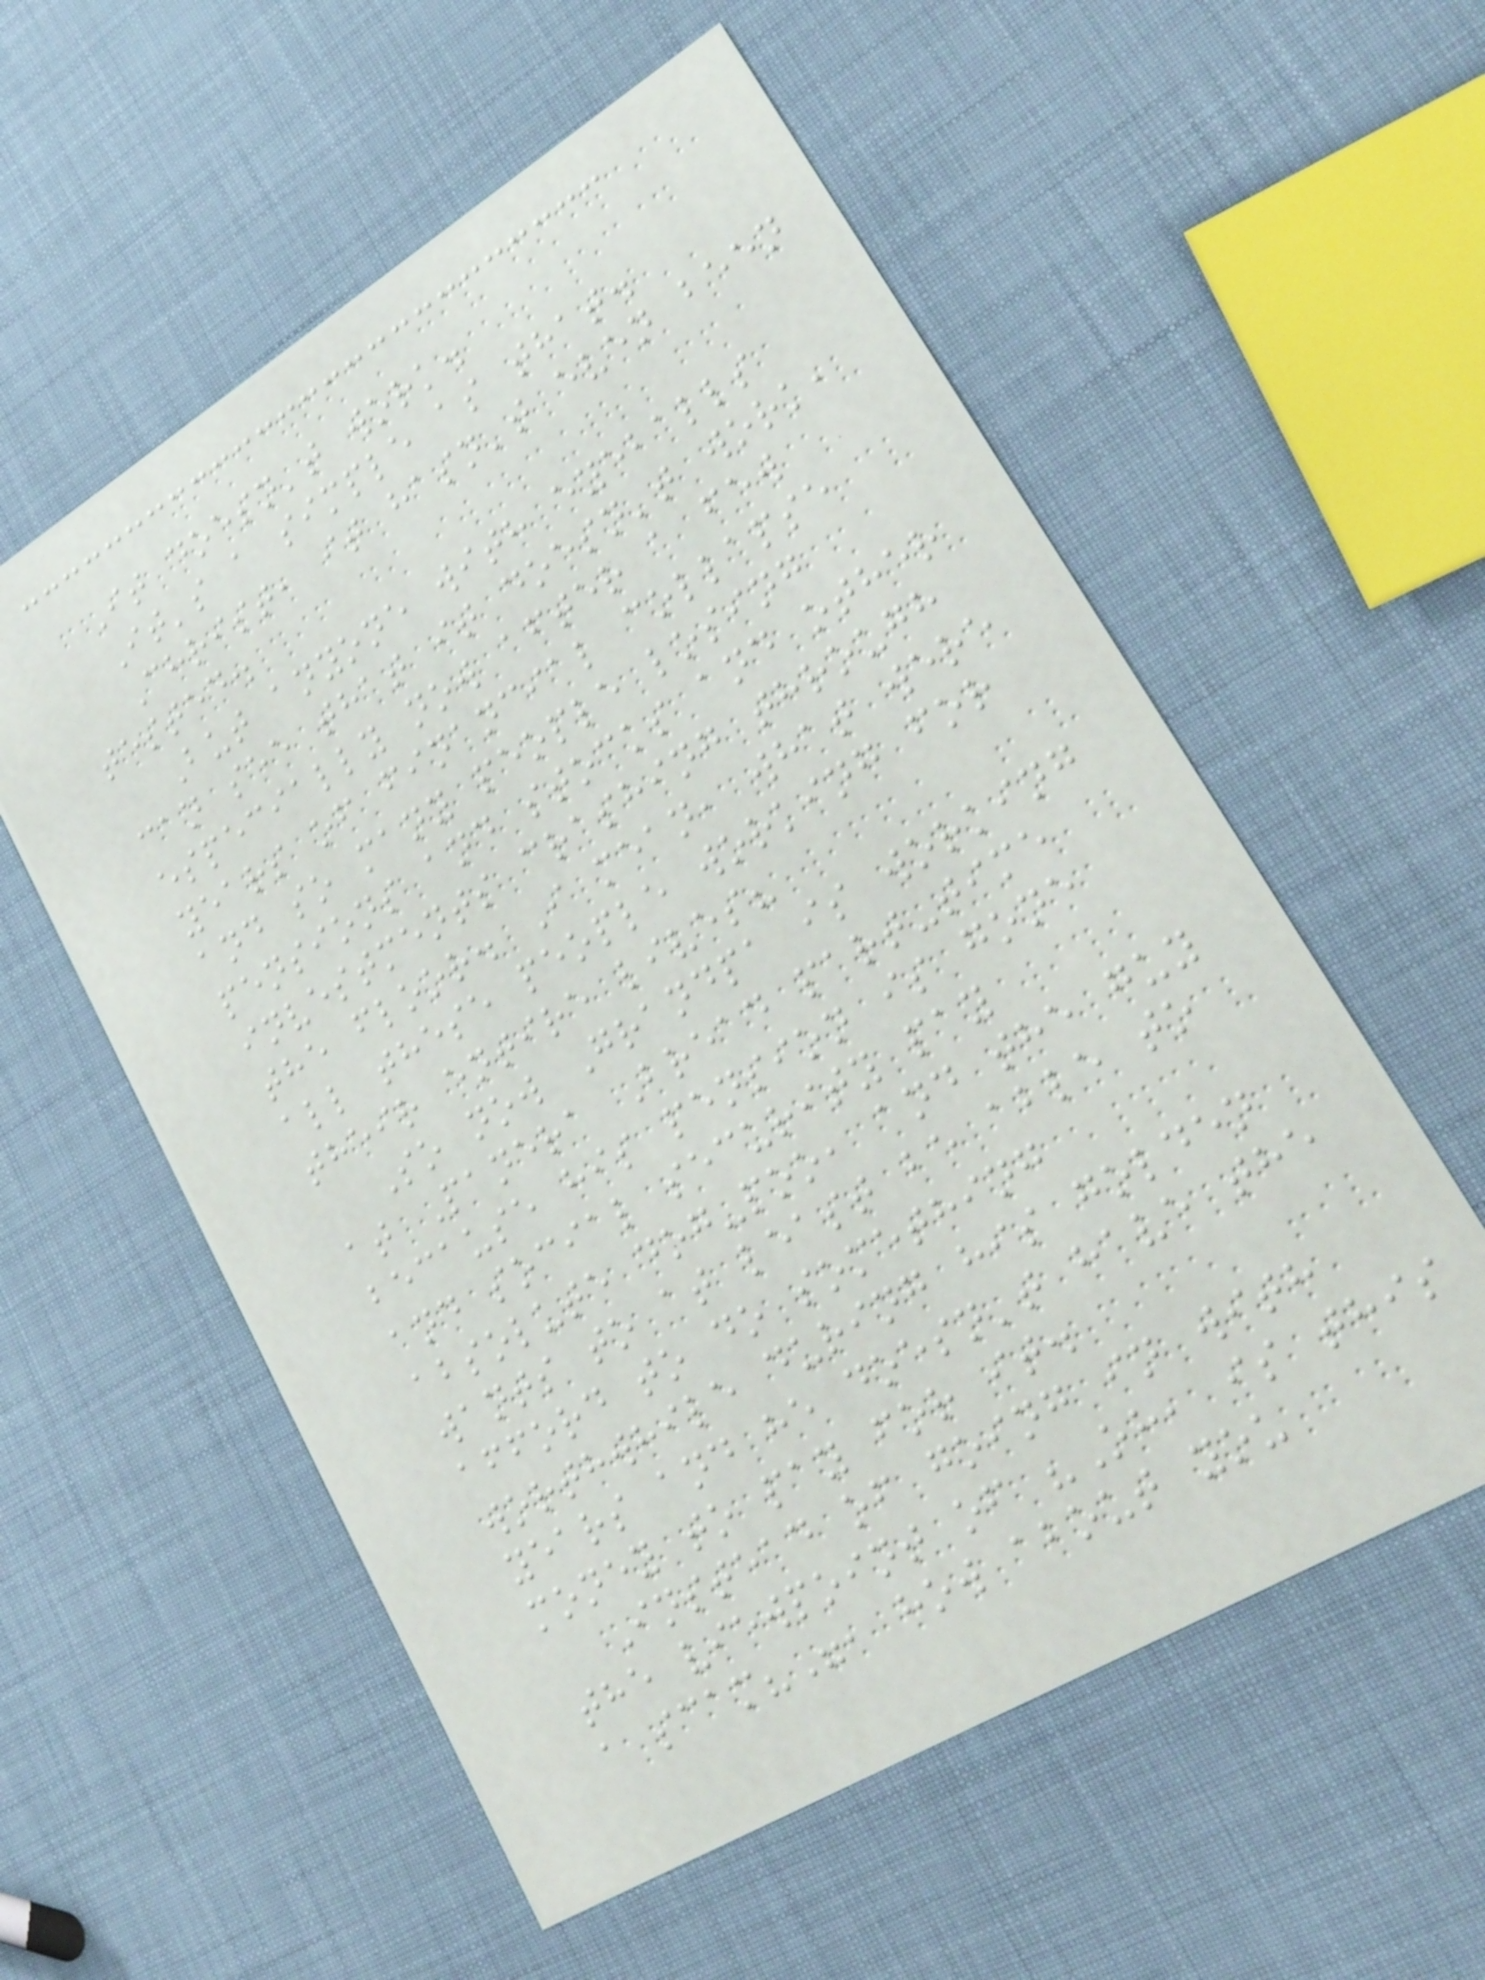It doesn't work.
It's a simple as that.
Christ, it hasn't even been
tested.
But anyone with eyeballs
can see that it doesn't work,
especially now after a few
years of financial collapse
and so many people losing
pensions and stocks and other
investments crashing through
the floor. I mean, what were
all these people working for
their entire lives?
So now Grandpa is working
at Panera Bread part-time
because his pension is gone
and social security pay
absolute dog-poo, and the guy
wants to at least be able to
afford to do something
worthwhile during his golden
years and he doesn't have the
money to pay for it.
Instead of going in with
the viewpoint of "Oh, is this
a scam?", how about you
